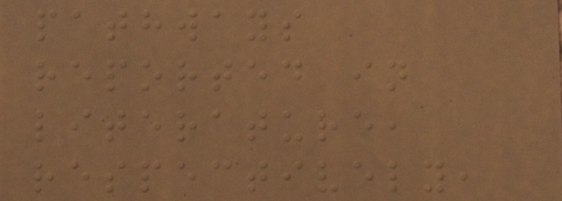pathways
reported in
literature,
respectively,
